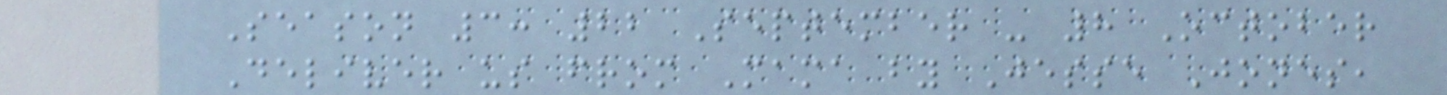Season 3: 22 September - 8 October
Deliver us from Mama by Jesse Jones,
